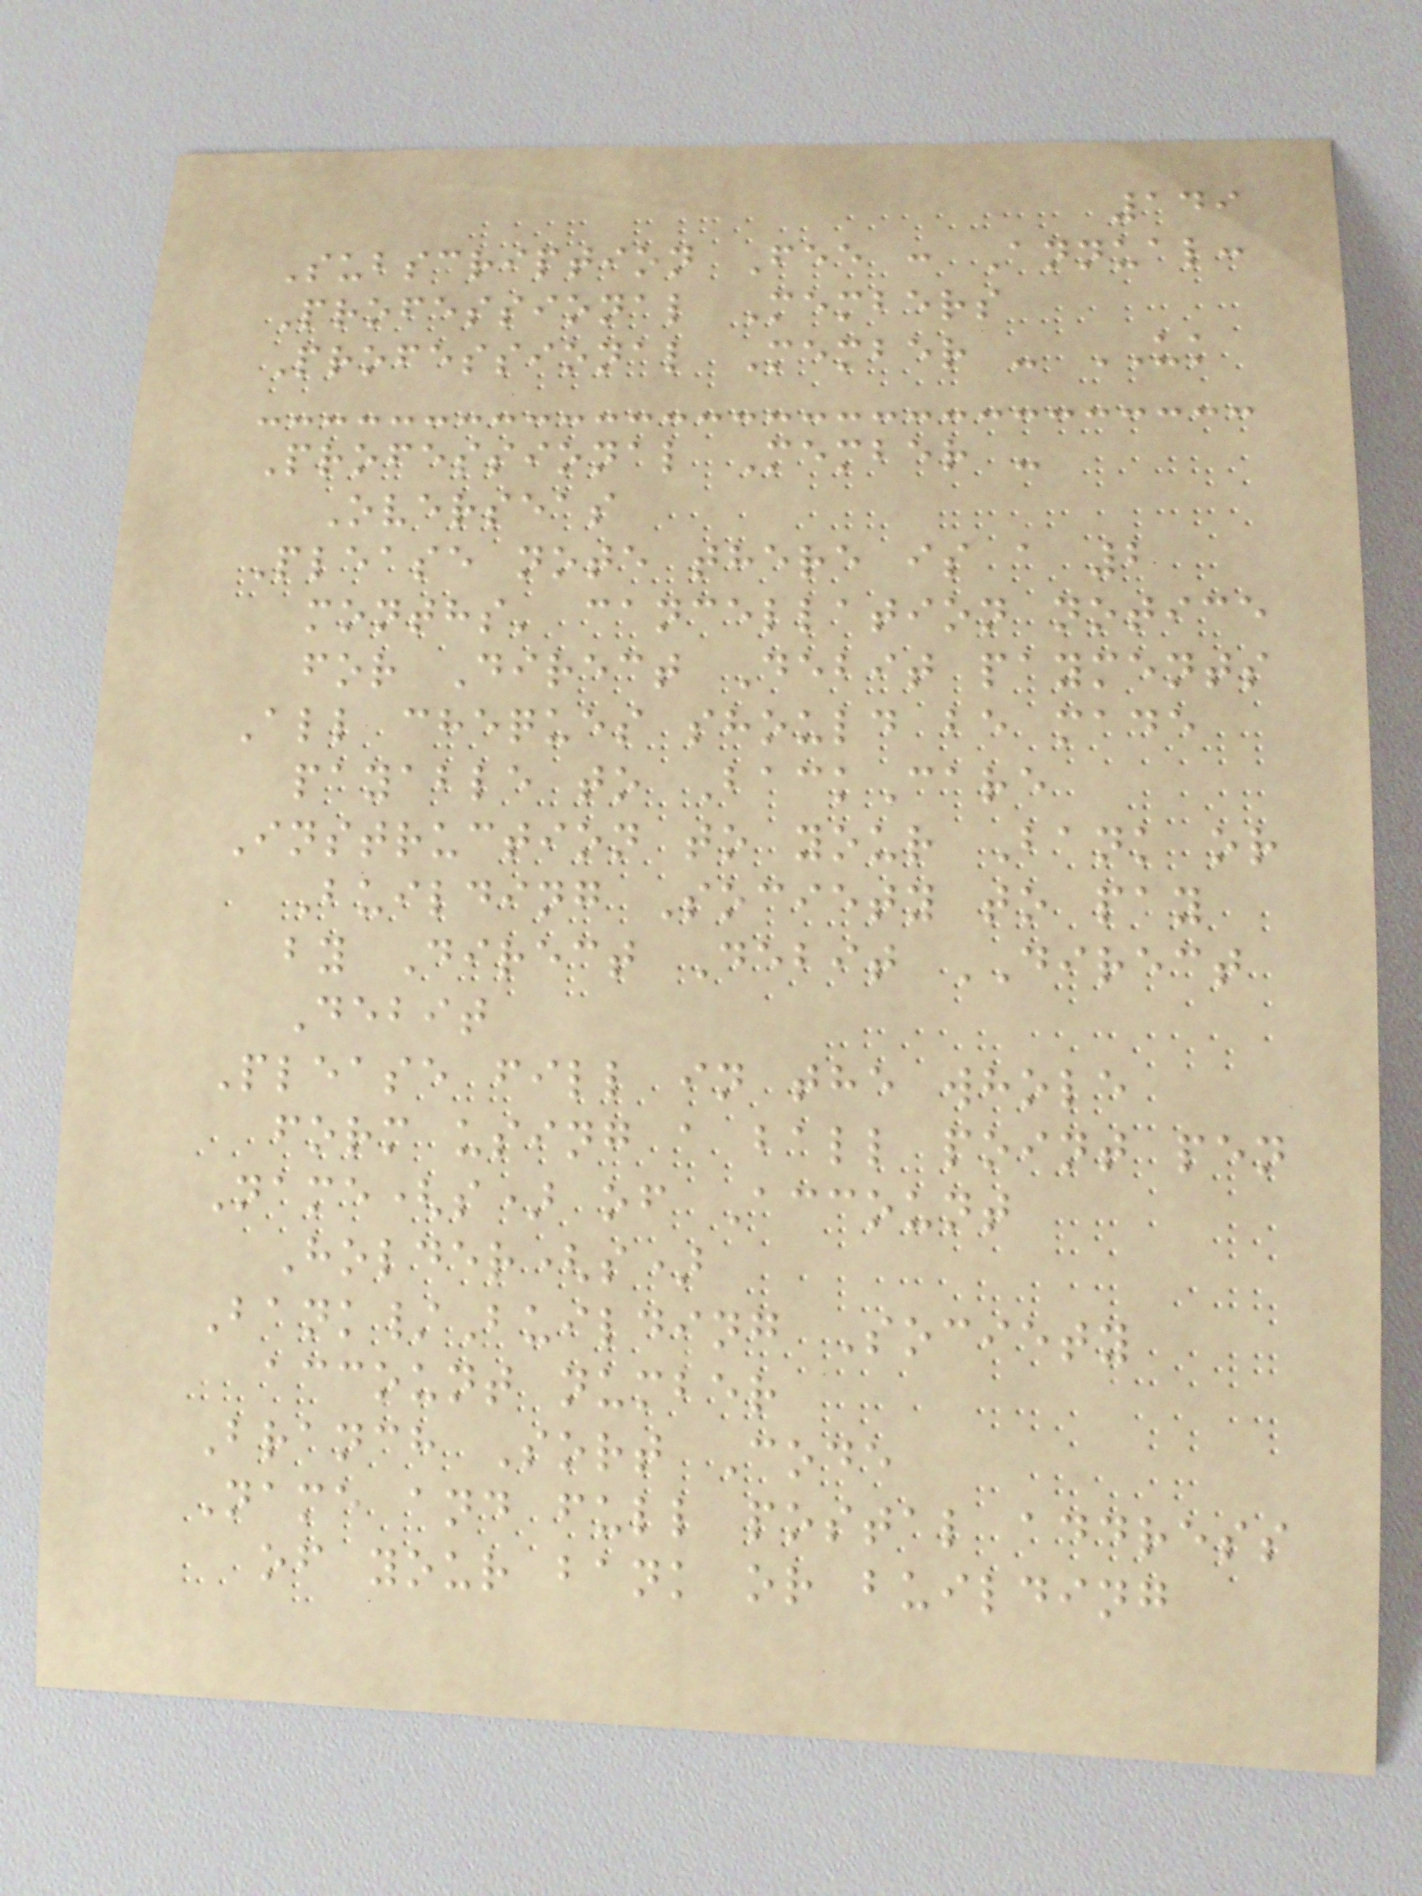149
Subscription Fee : Annual:
Professional Members
Professional Member - UK
Professional Member -
Overseas
Please note there is a 2
months' cancellation notice
for Direct Debit payments
All cheques should be made
payable to BackCare
Instruction to your Bank or
Building Society to pay
by Direct Debit DIRECT
Debit
Please fill in the whole
form using a ball point pen
Name(s) of Account
Holder(s)
Bank/Building Society
account number
Branch Sort Code
Name and full postal address
of your bank or building
